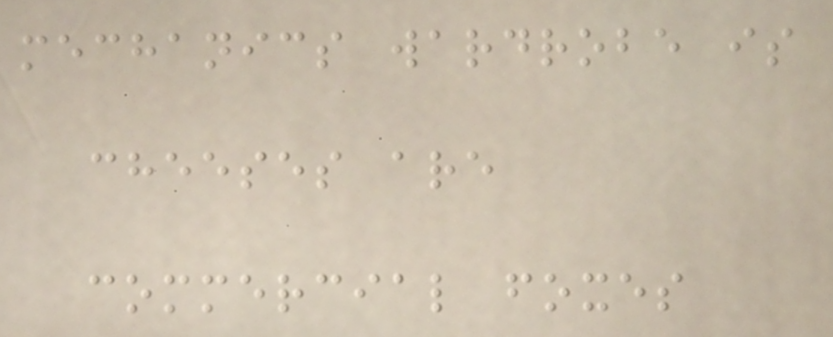mechanics wardrobe is
cheeses are
commercial foxes
